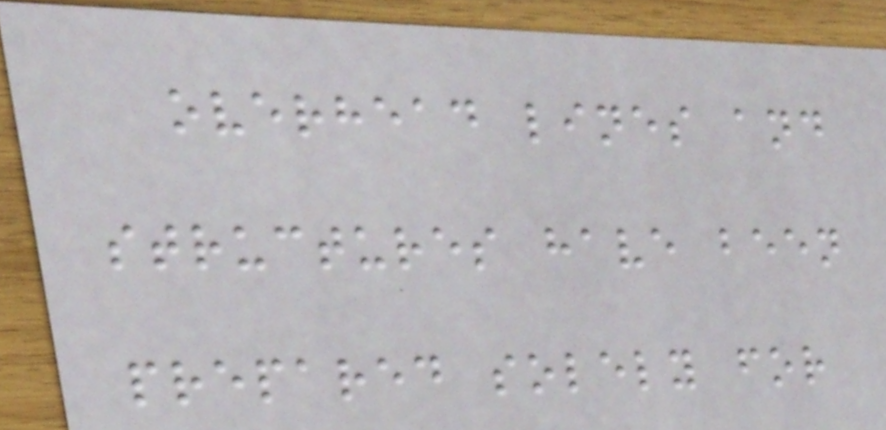overhead lines and
structures have been
prepared solely for
